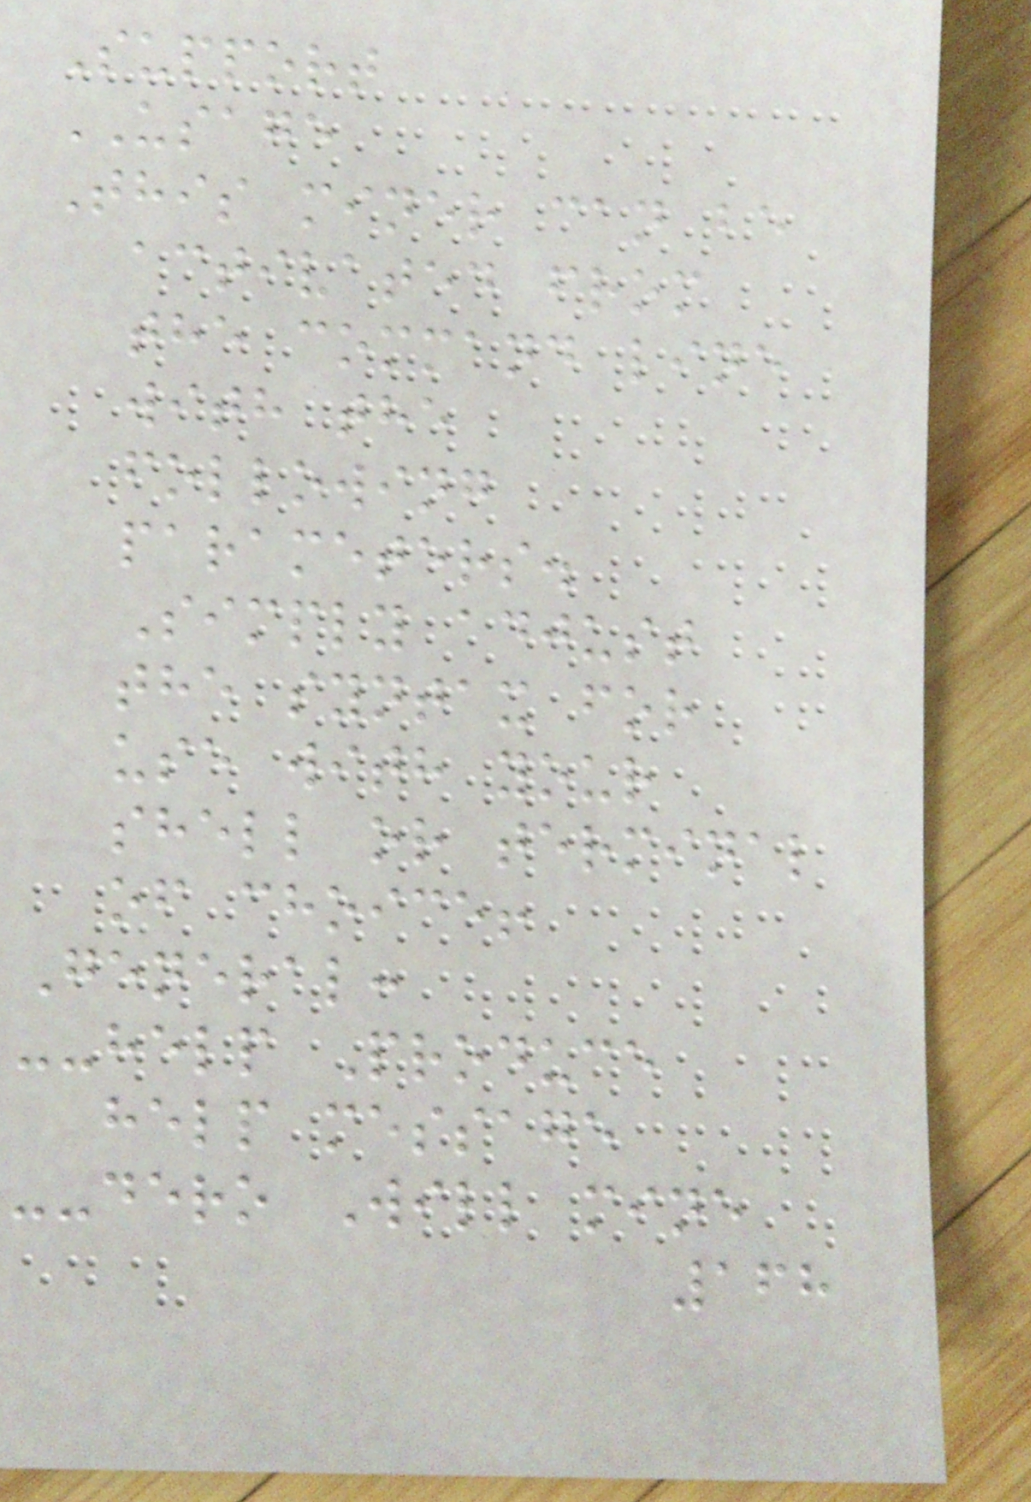Support
USAGE
This miner can be
activated from
the command line
with the
following
parameters.
Simply adjust
the syntax for
use with your
shell or terminal
of choice!
General:
--help Produce
help message
--dero Will mine
168
